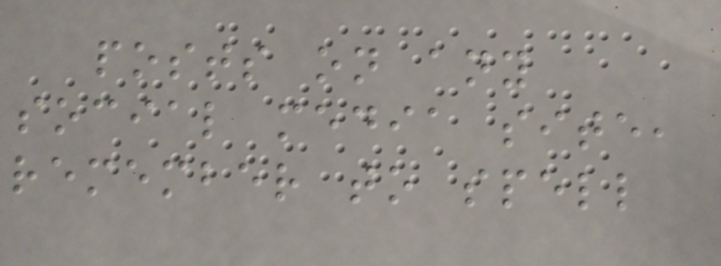posts on any
social media site,
remember to spell
